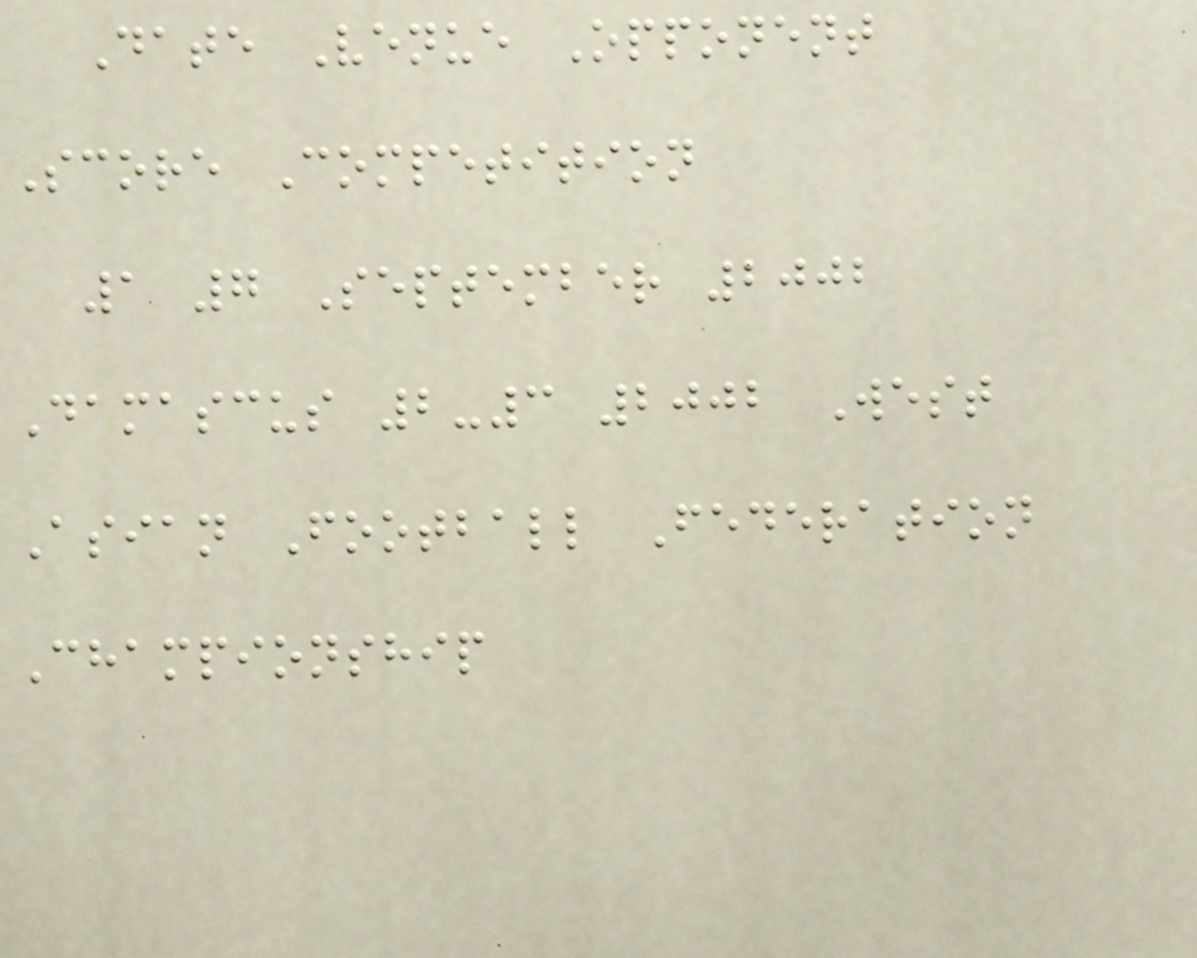Date Venue Opponent
Score Competition
1 7 September 2002
Damascus 2-3 2002 West
Asian Football Federation
Championship
